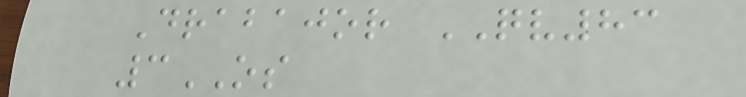Drabajor QV83
3OS
